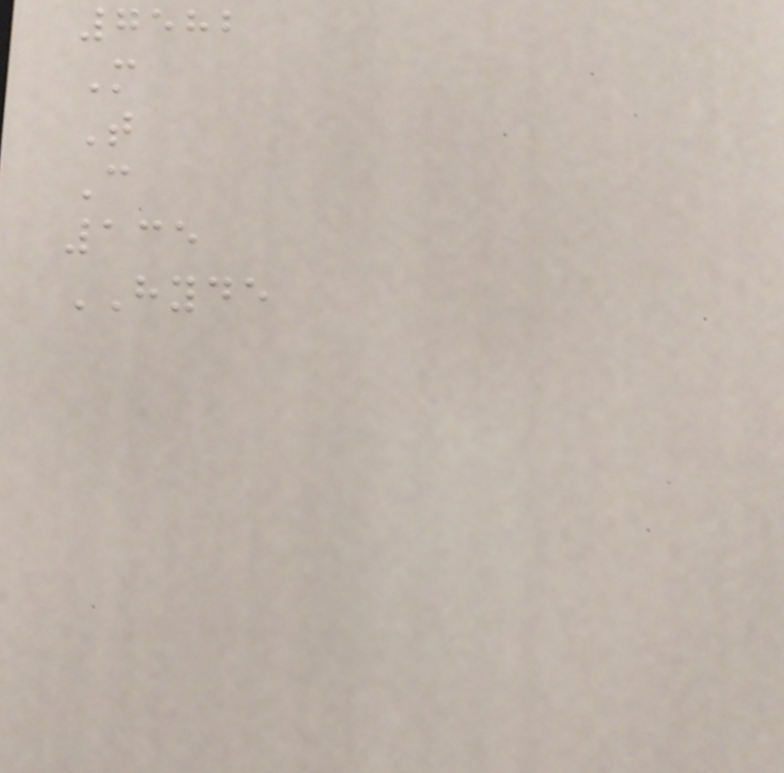7582
M
T
C
135
HYDE
